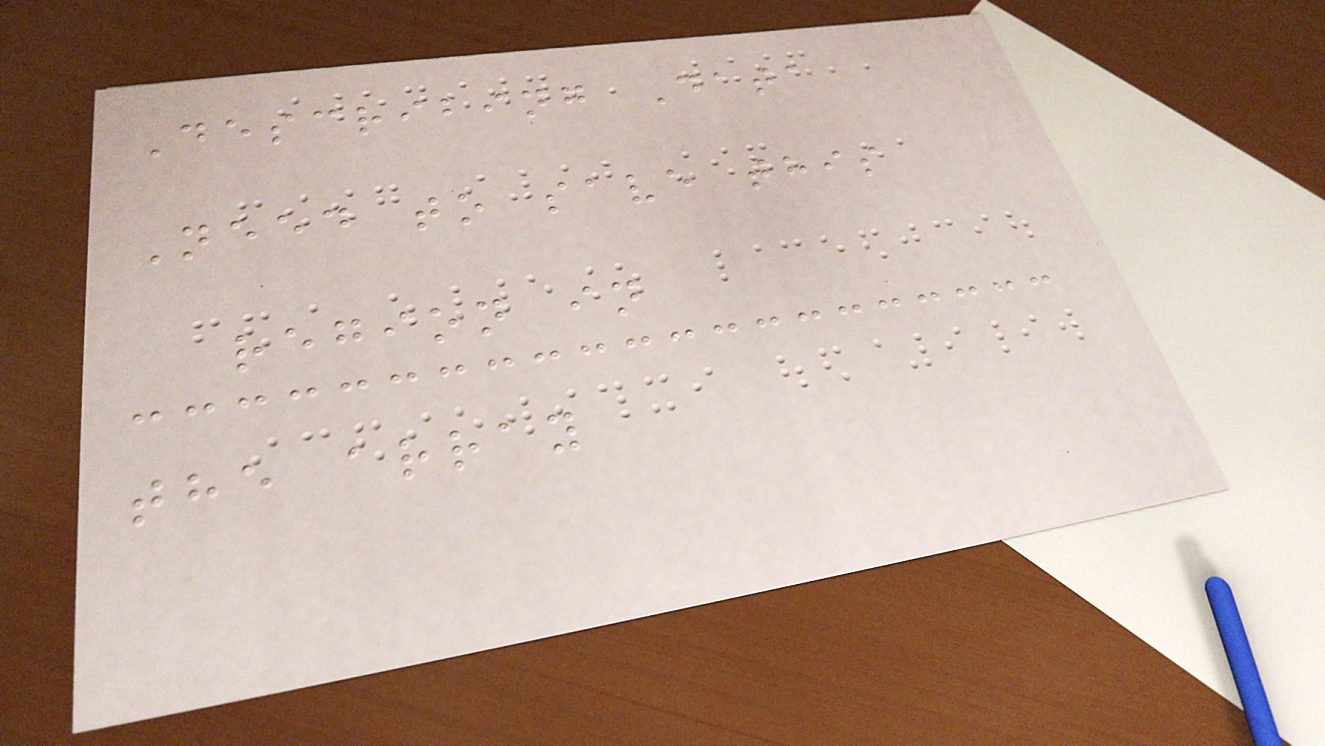Describing Data
Need to save this
region in
the array
